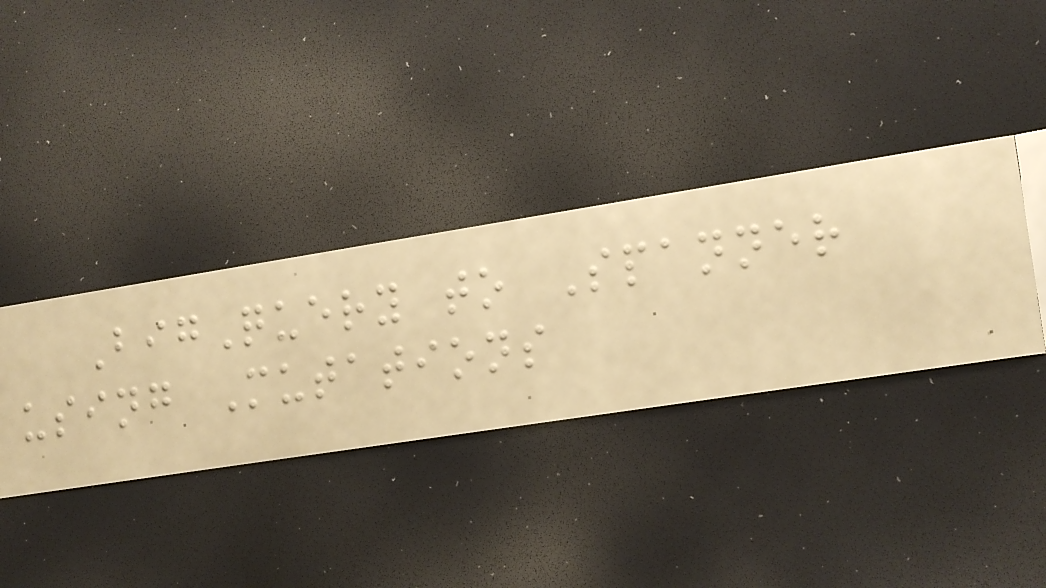BigQuery to Spanner
using Mutations
